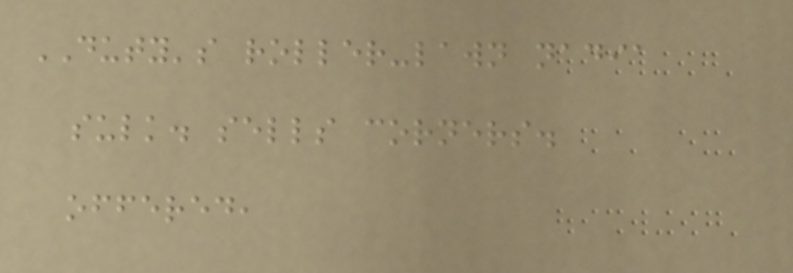DUTY's roller-lawn nadia
sulk. sells corners.
offered,
